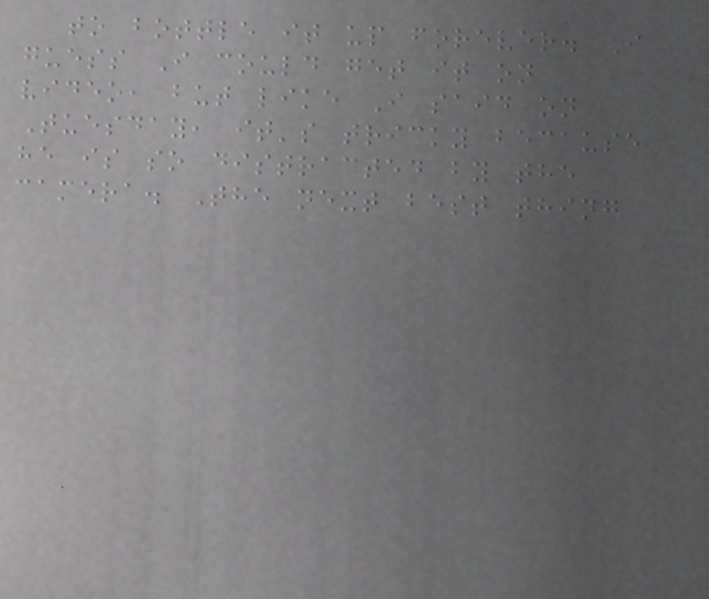to bottle it up forever. I
guess I could get it on
video, but like I said on
Tuesday, it's tricky because
he is so distracted by the
camera. The next best thing
